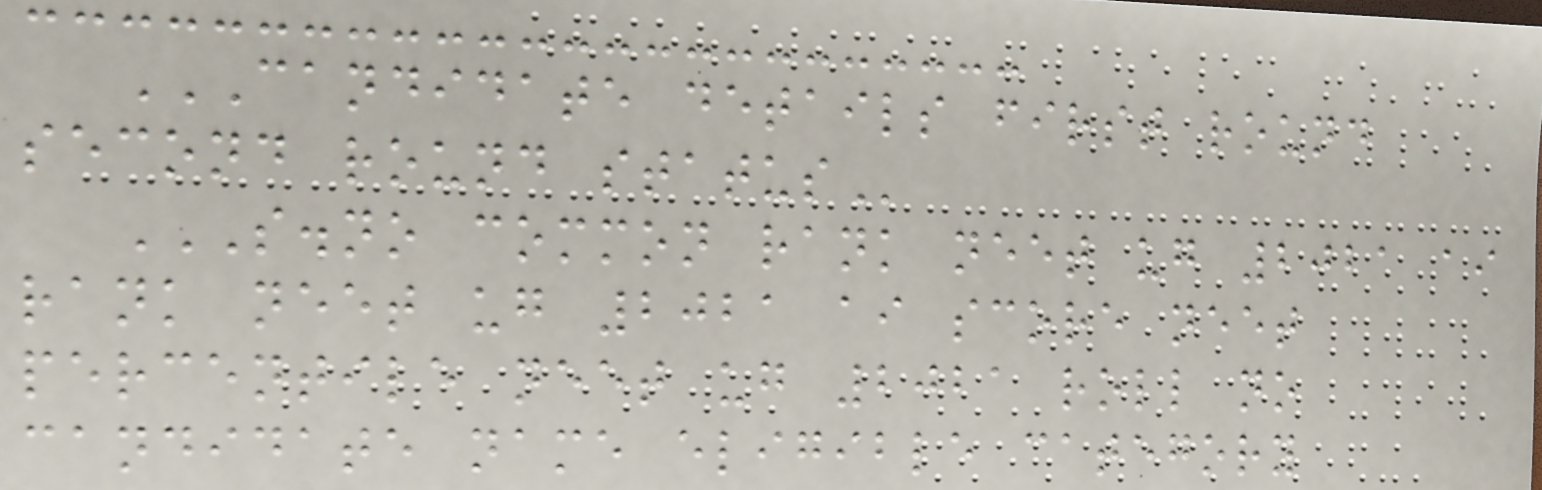CANDIDATE DETAILS FIRST ROUND
SECOND ROUND STATUS
S.NO COMMON RANK NEET UG 2021 AI
RANK NEET UG 2021 AI SCORE NEET
PERCENTILE NEET UG 2021 ROLL NO
CANDIDATE NAME ELIGIBLE CATEGORY
